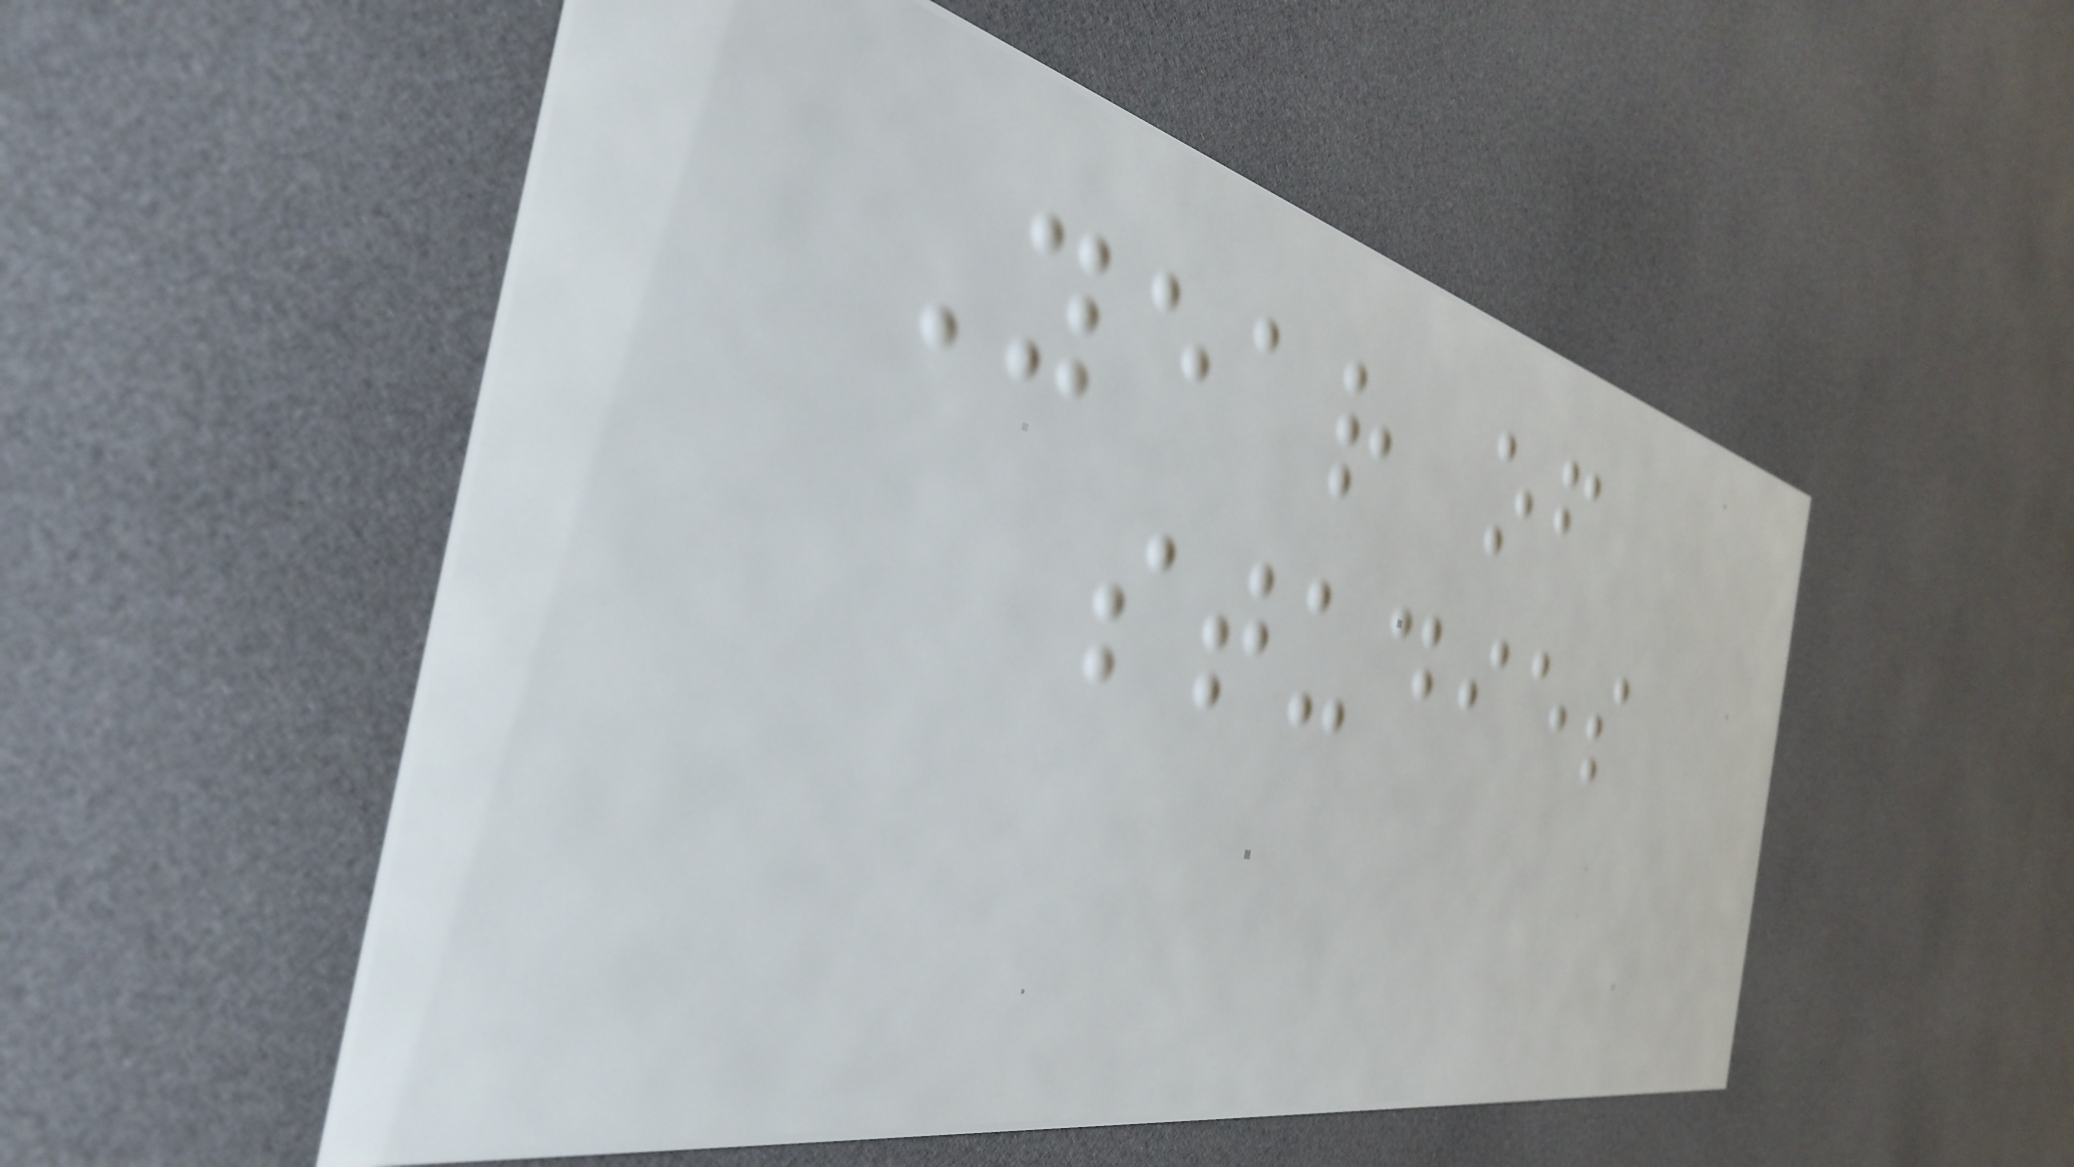Year of
studies
